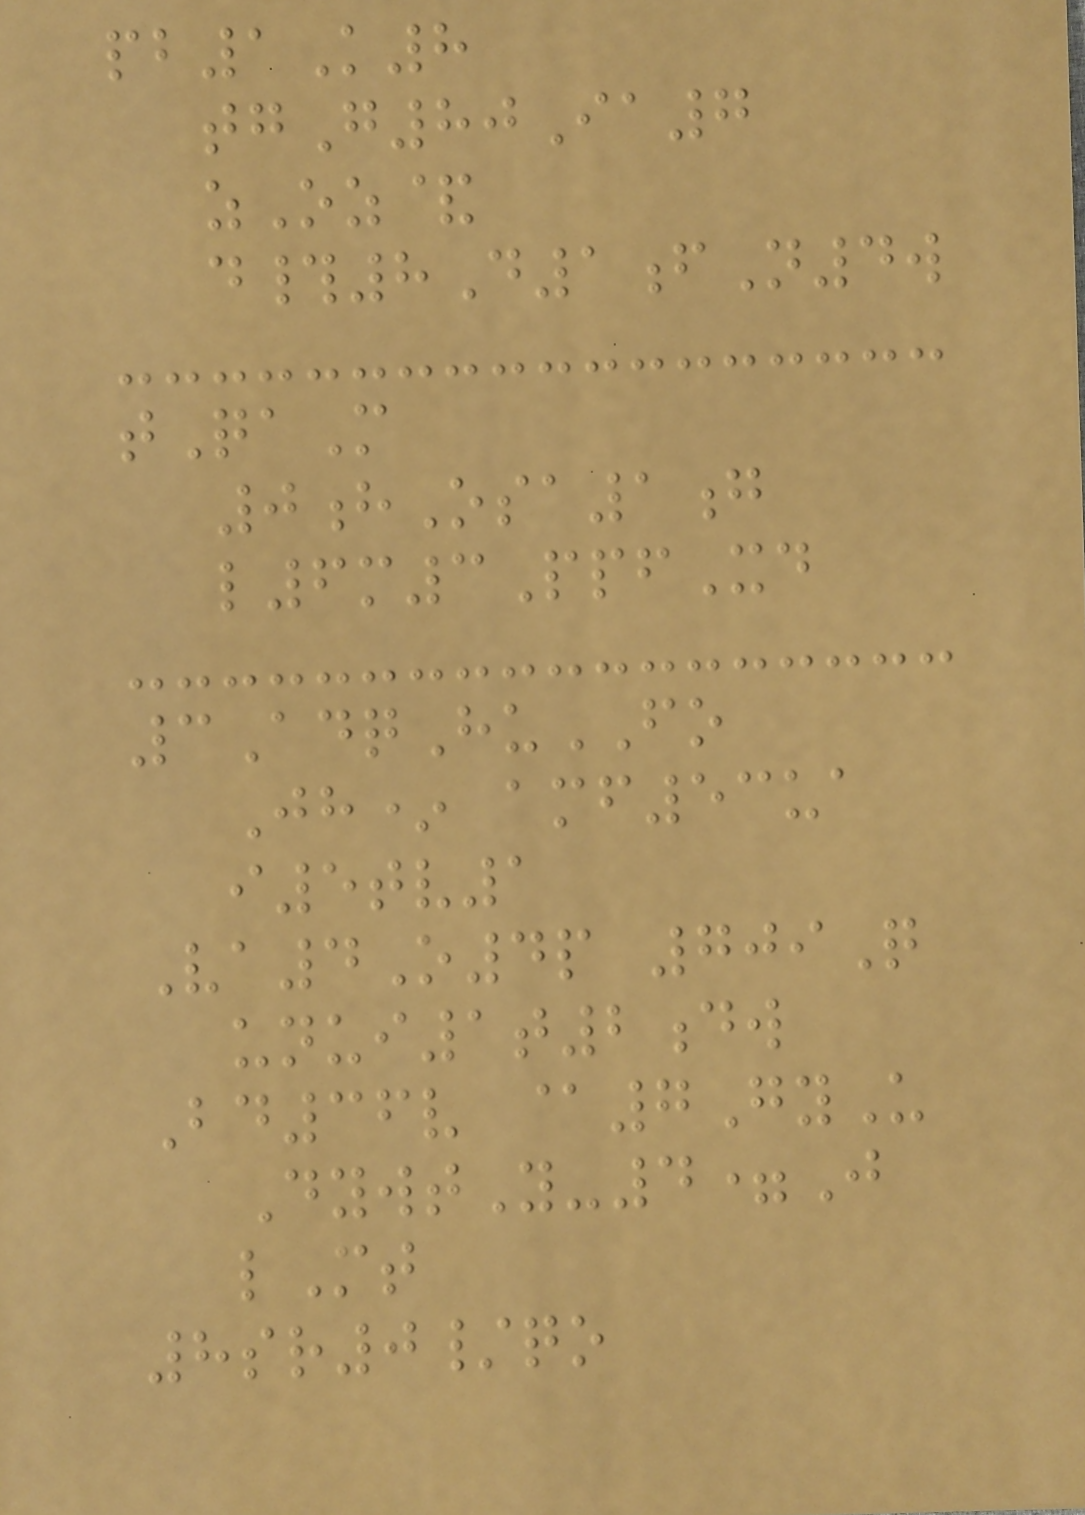pb1K8
tgG80Ia7
zOz&
d#8D1fN4w
tQaM
0hOsa1g
l6m3PpfXd
3AdqHuFO
Jh* amf53ua
i5tv1
Va4O4p 709Q
unui1t2dw
Bd36v @7GyU
DywtY-4=J
lMt
8sr0/qo
